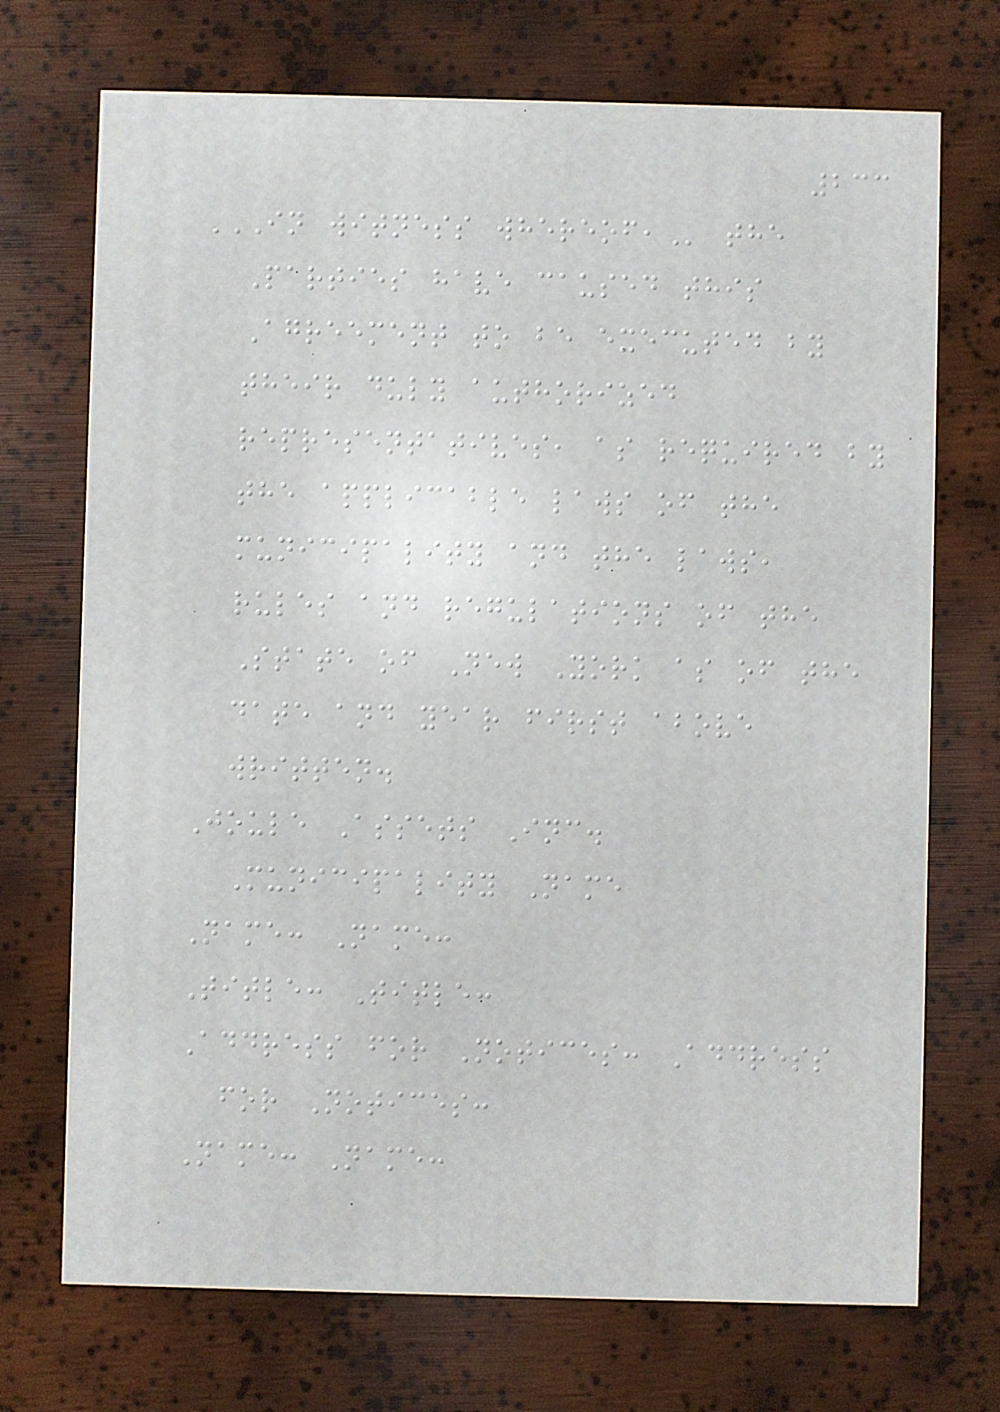233
IN WITNESS WHEREOF, the
Parties have caused this
Agreement to be executed by
their duly authorized
representatives, as required by
the applicable laws of the
municipality and the laws,
rules and regulations of the
State of New York as of the
date and year first above
written.
Joule Assets Inc.
Municipality Name
Name: Name:
Title: Title:
Address for Notices: Address
for Notices:
Name: Name:
